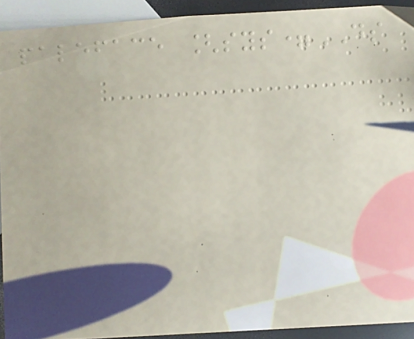paleface [sys=DS
